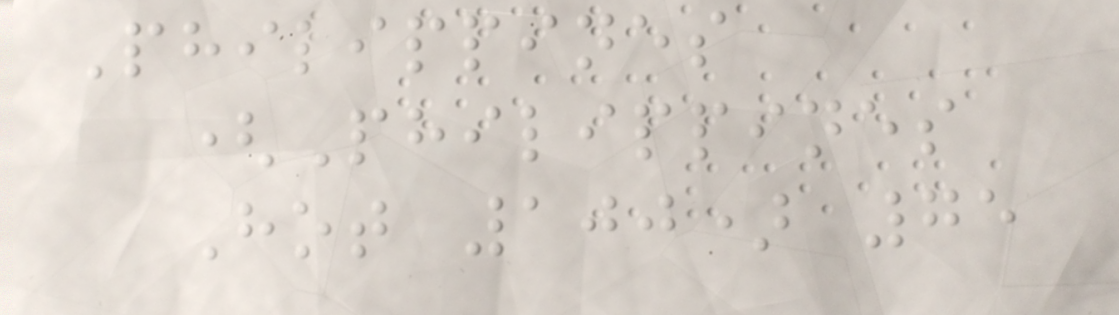Philippines
(Philippines
Hot 100) 75
